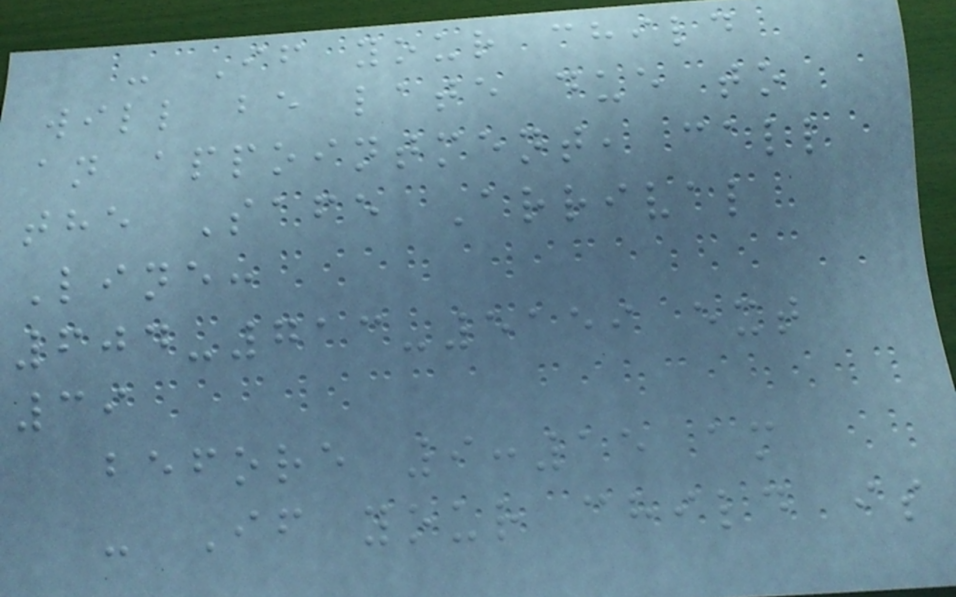- If your child
will be late due to
an appointment, call
the Safe Arrival
Line:
604-713-5159 ext
39
before 9:15 am
- If your child is
